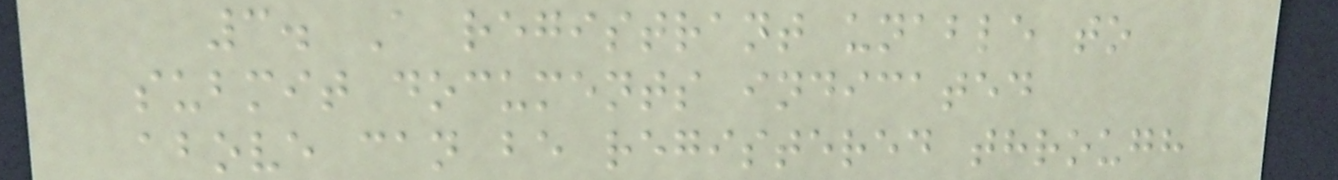3. A registrant unable to
submit documents indicated
above can be registered through
